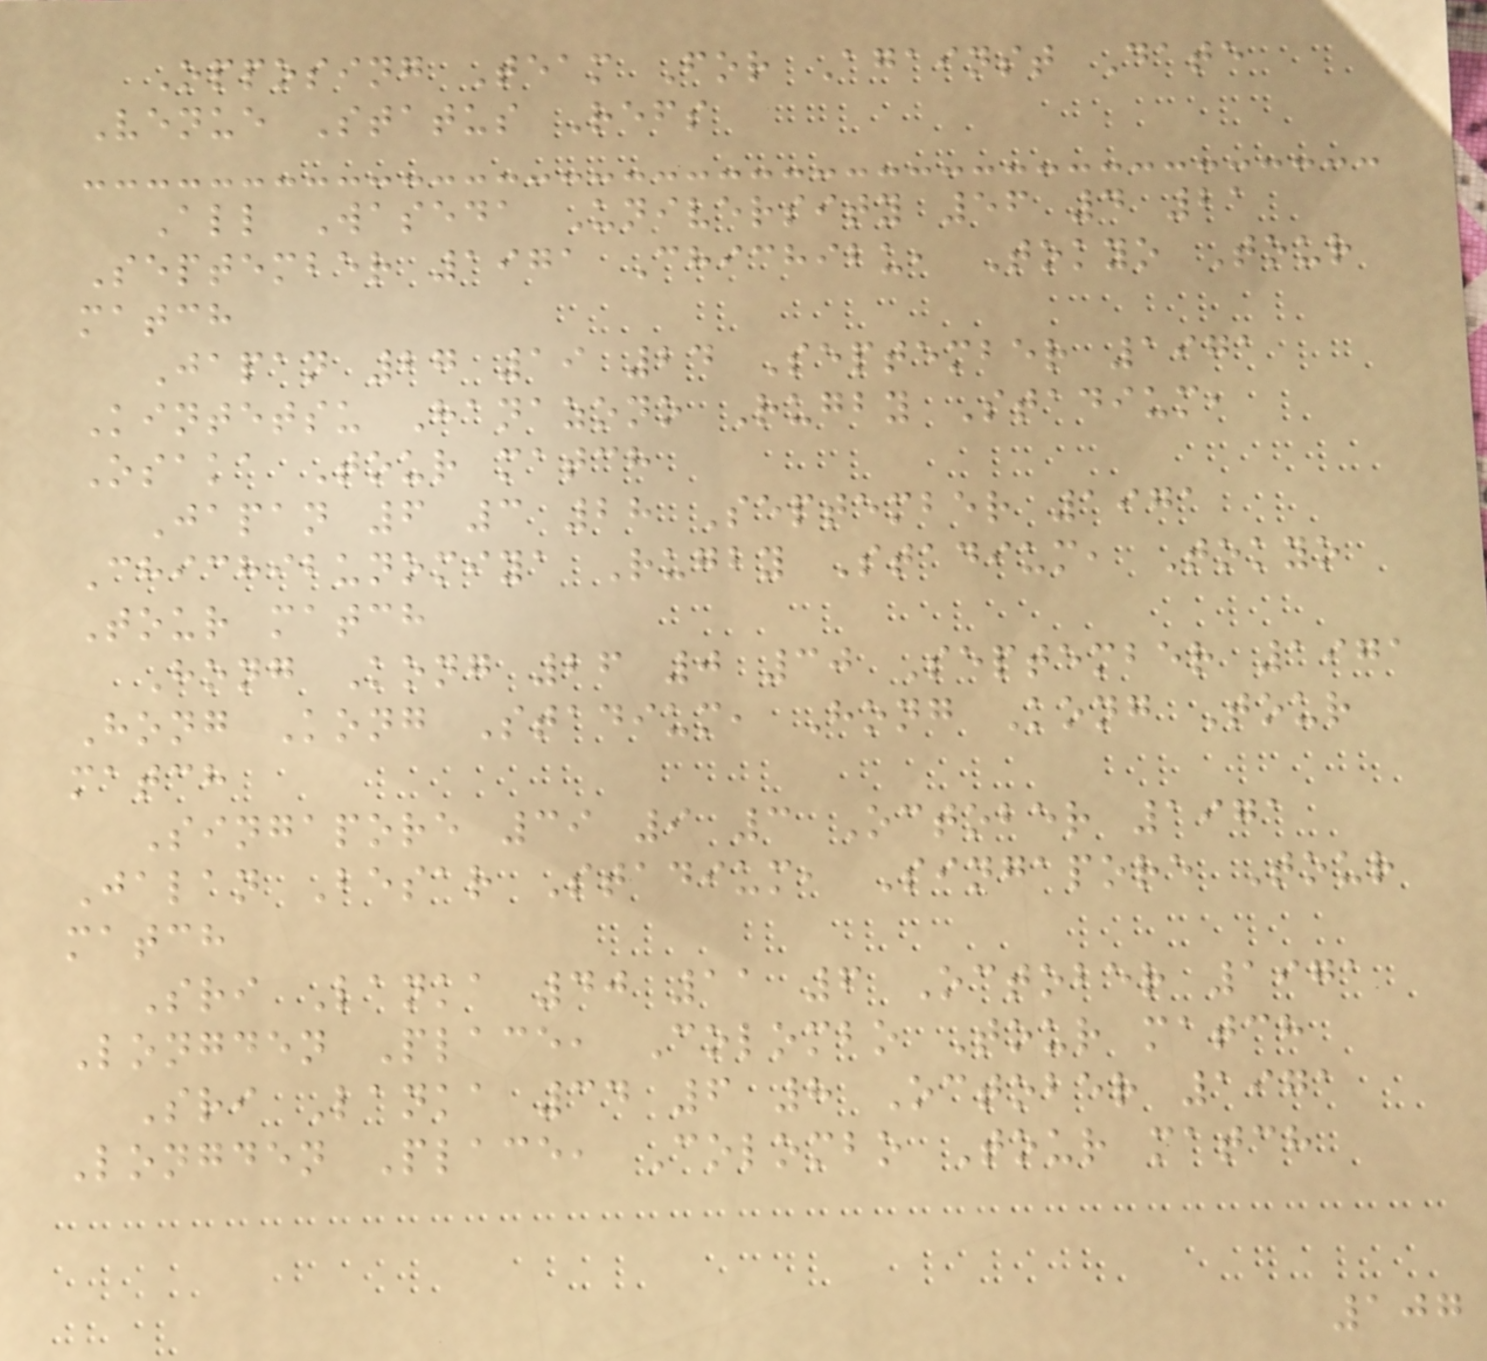Opposing Team For Against Date
Venue Status Refs
All Waseda University 56 4 21
September 1971 Chichibu, Tokyo Tour
match
Japan 27 19 24 September 1971
Kintetsu Hanazono Rugby Stadium,
Osaka Tour match
Japan 6 3 28 September 1971
Chichibunomiya Rugby Stadium, Tokyo
Tour match
Hong Kong 26 0 30 September 1971
Hong Kong Stadium, Hong Kong Tour
match
Singapore 39 9 3 October 1971
Jalan Besar Stadium, Singapore Tour
match
Sri Lanka 40 11 6 October 1971
Longden Place, Colombo Tour match
Sri Lanka 34 6 8 October 1971
Longden Place, Colombo Tour match
107
